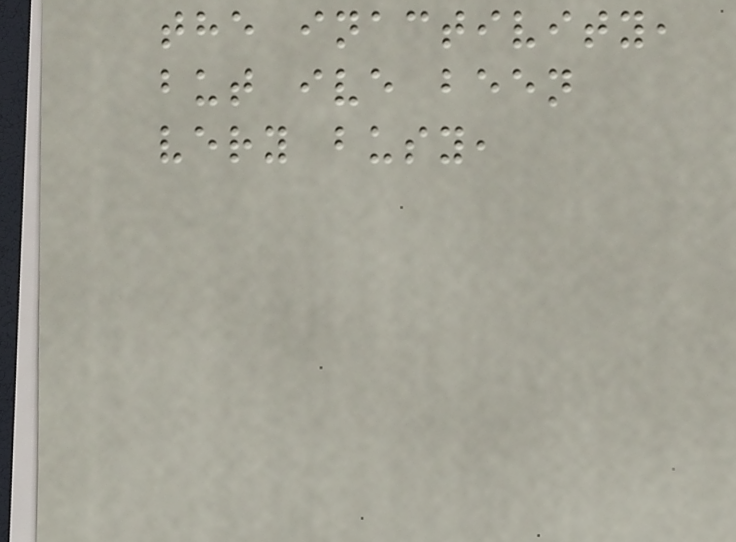the inactivity,
but ive been
very busy,
